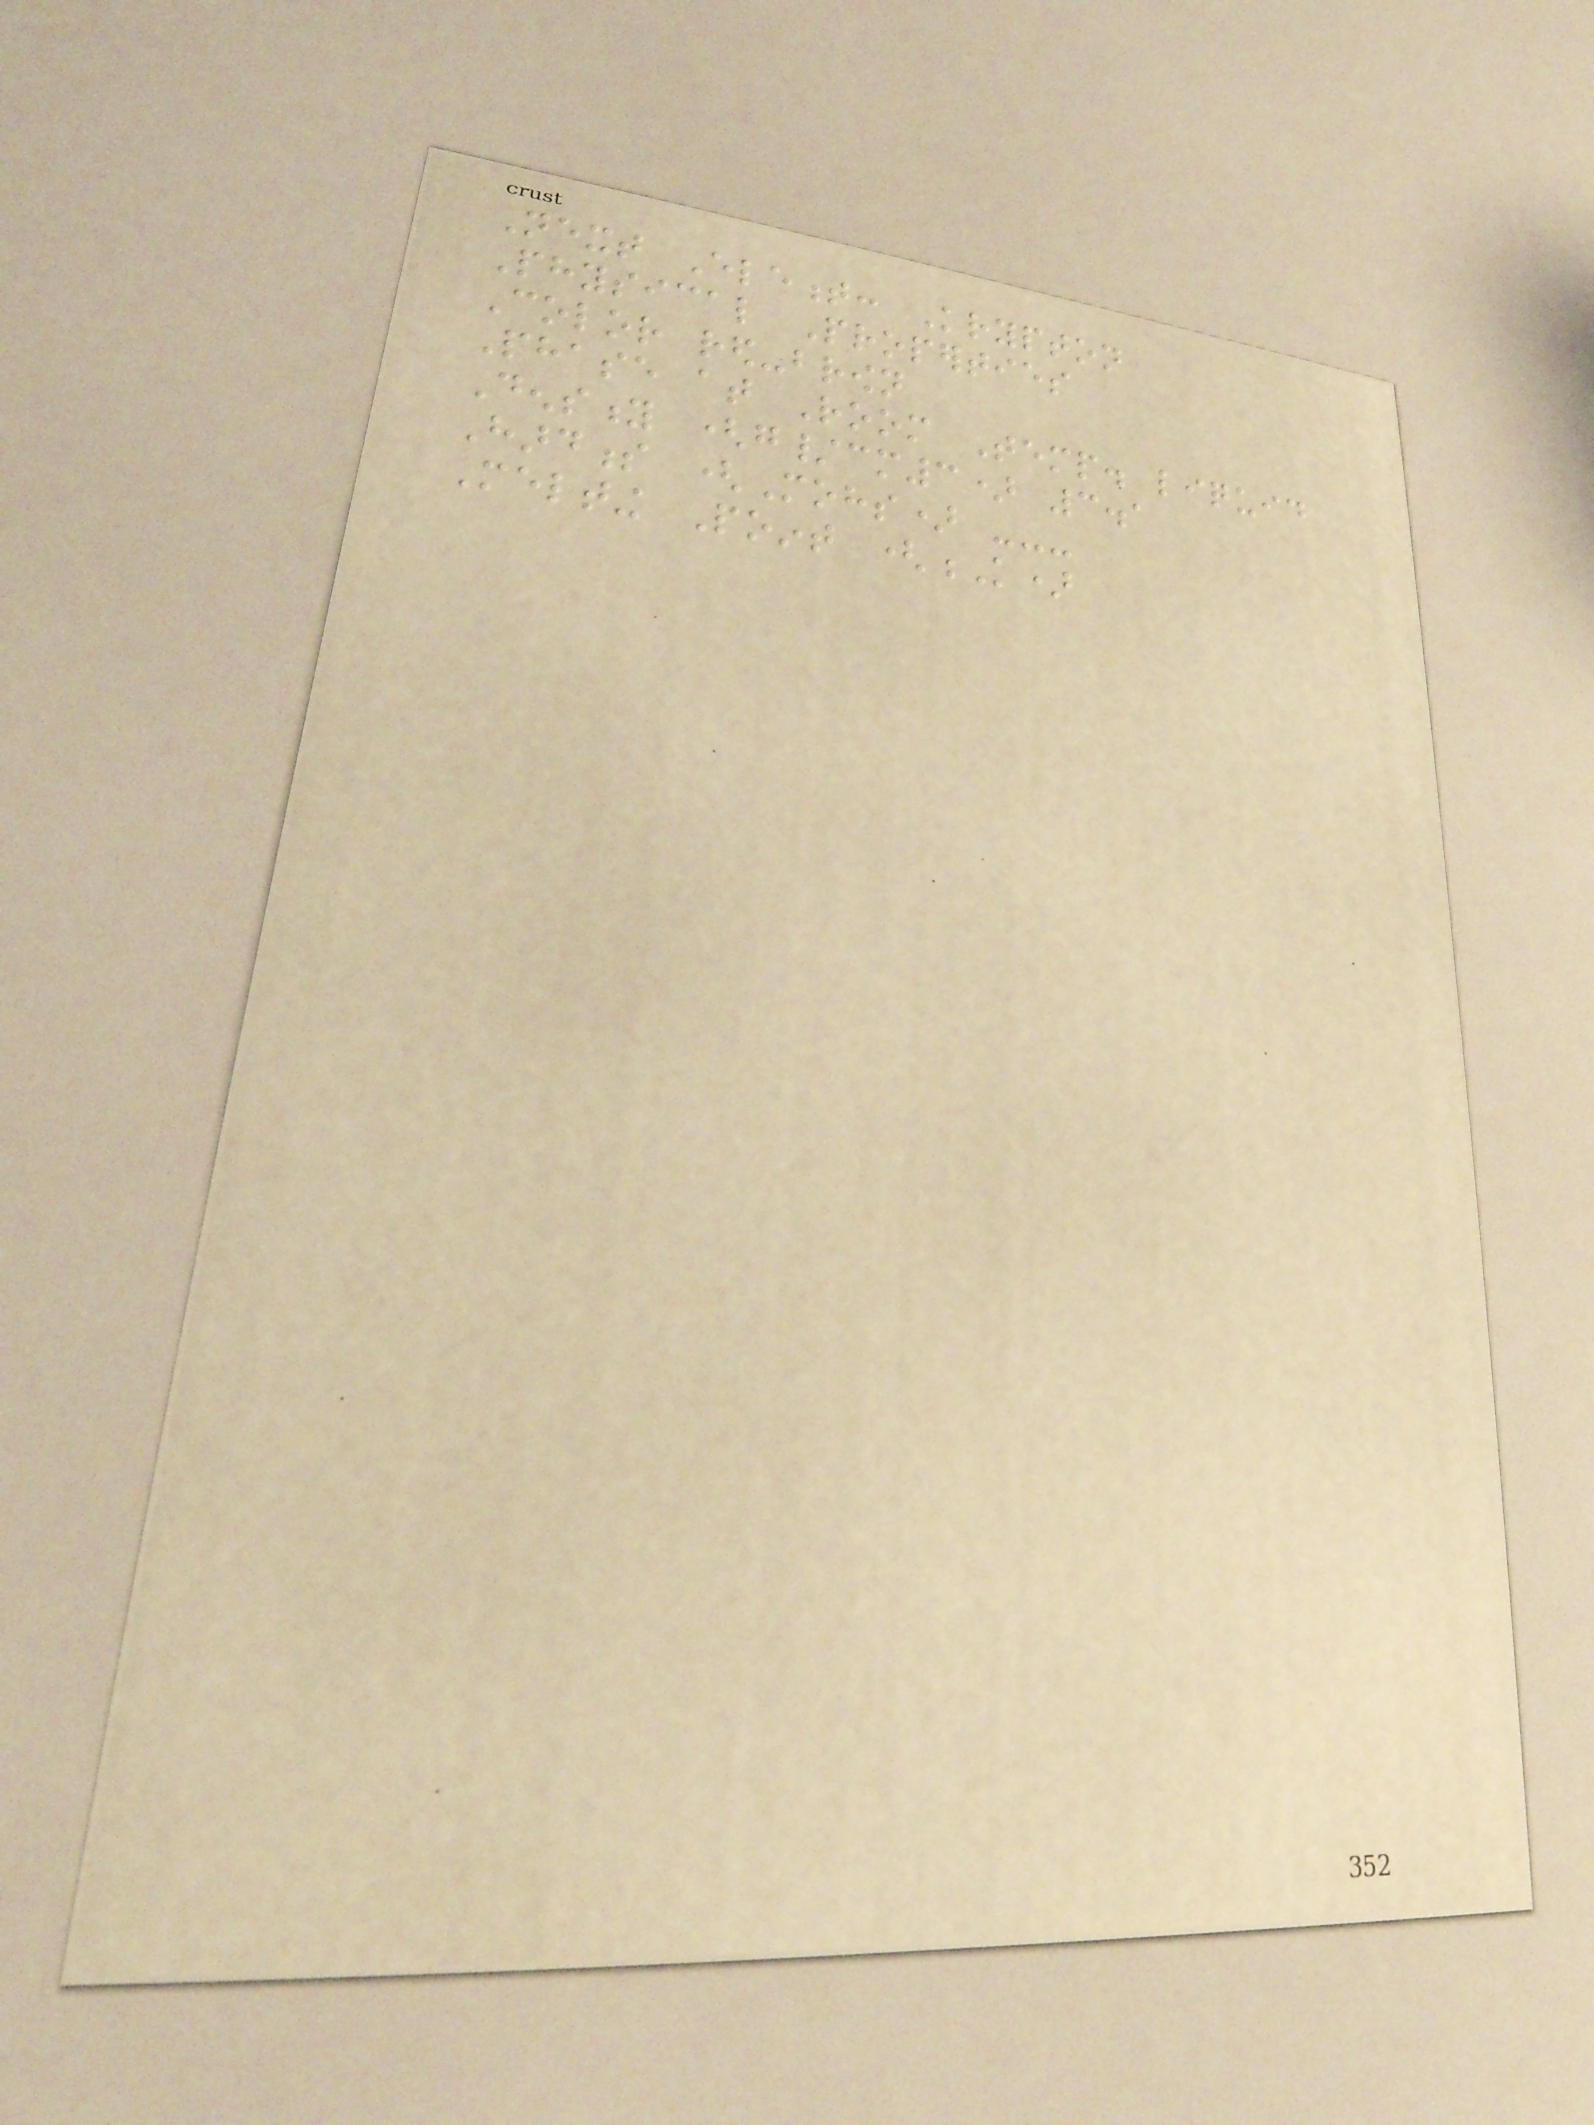Next Element: Krypton
Physical Properties
Color red-brown
Phase at Room Temp. liquid
Density (g/cm3) 3.1
Hardness (Mohs) ---
Melting Point (K)
